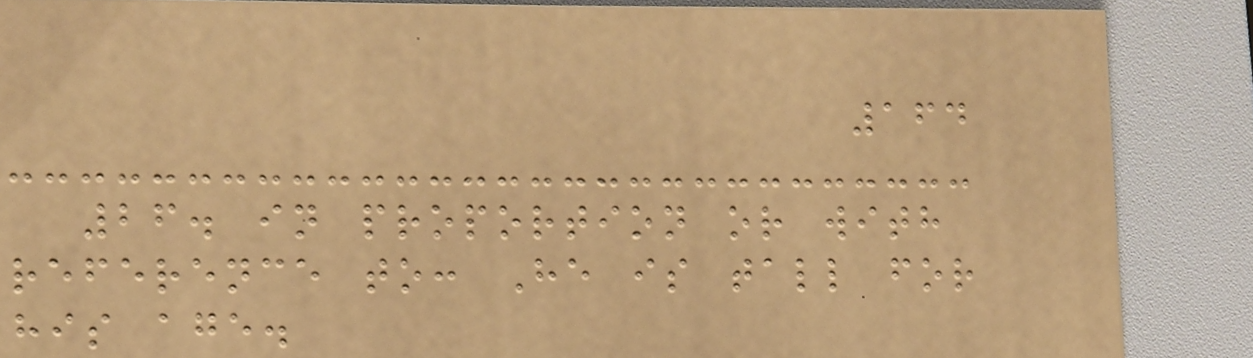164
26. in proportion or with
reference to: He is tall for
his age.
